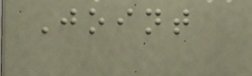Joint
